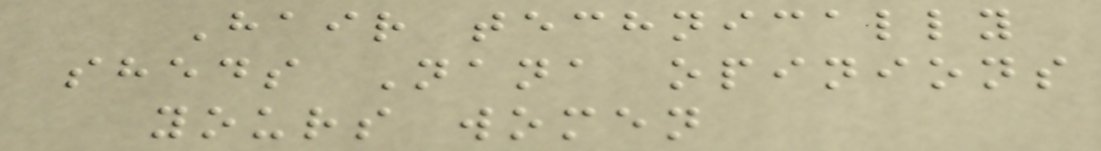Hair technically
sheds Nana opinions
yours women
